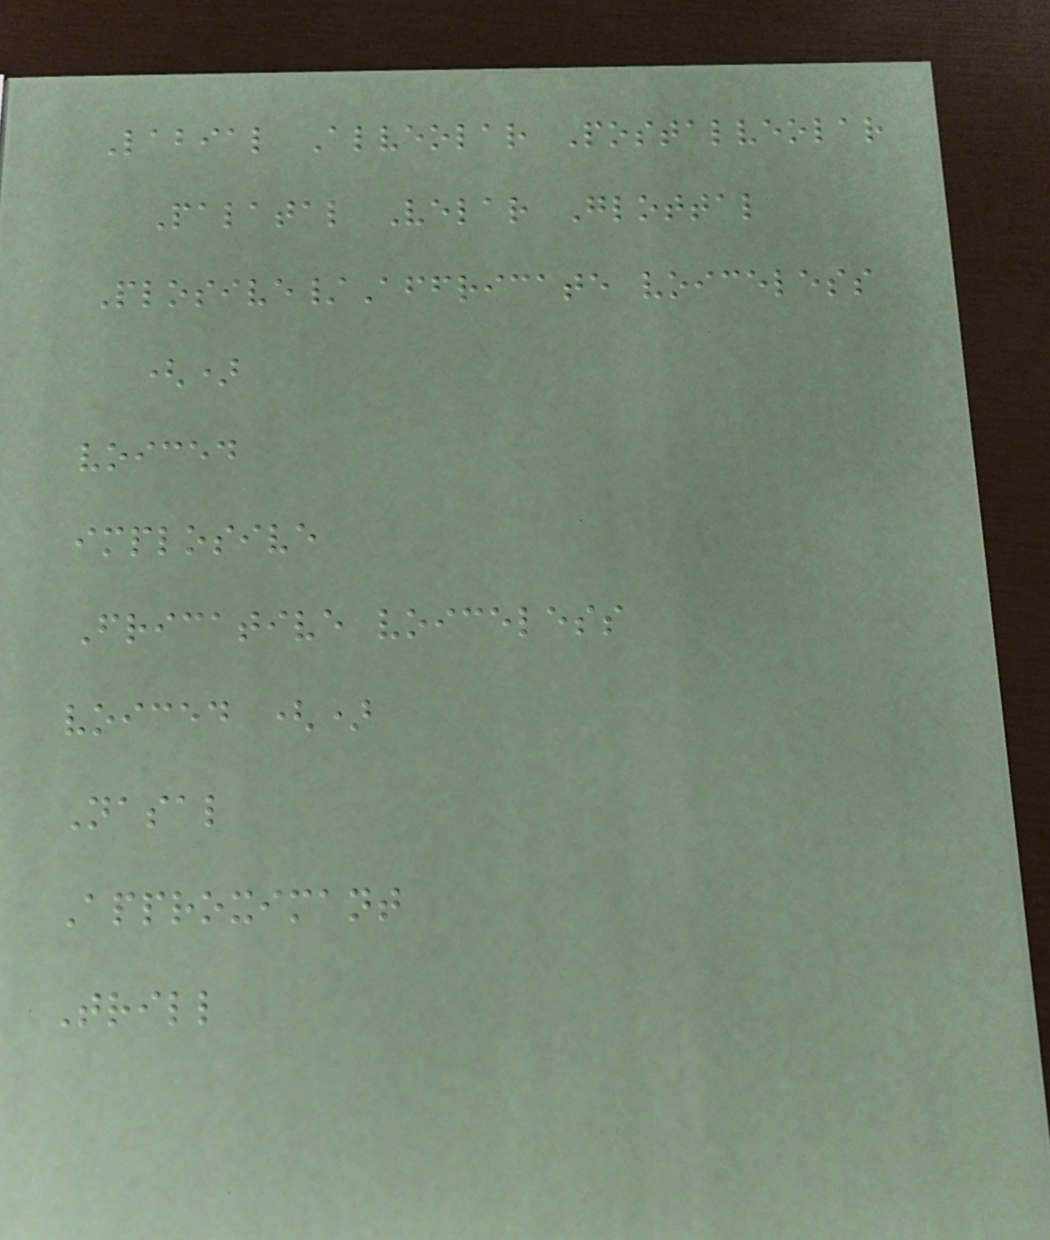Labial Alveolar Postalveolar
Palatal Velar Glottal
Plosive/Affricate voiceless
()
voiced
implosive
Fricative voiceless
voiced ()
Nasal
Approximant
Trill
